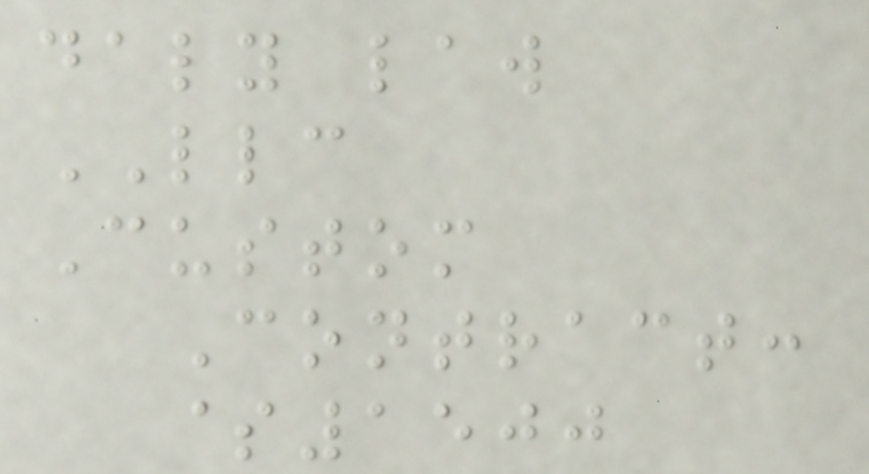daly law
LLC
Custom
Contract:
$1500
